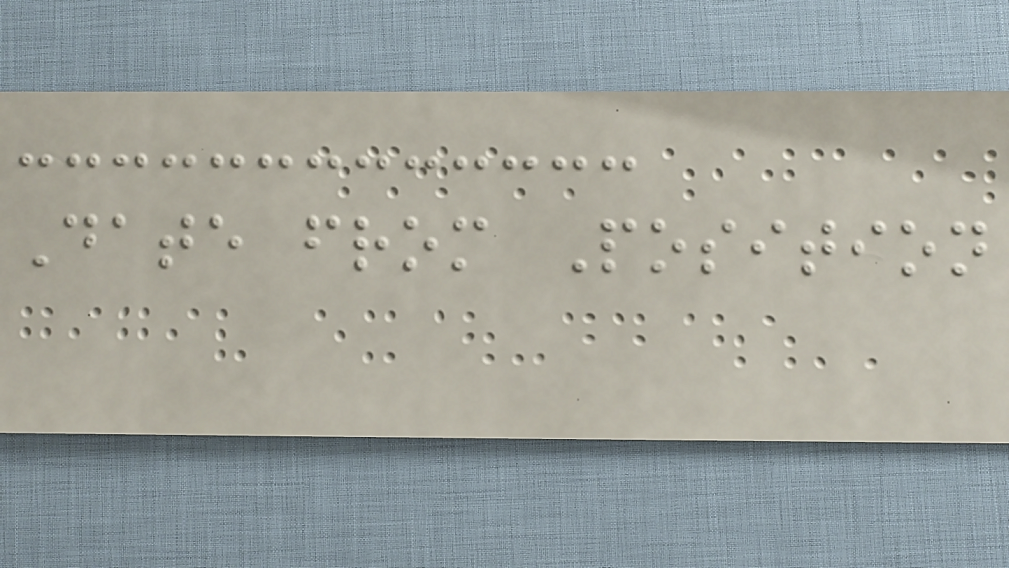Date from Position
